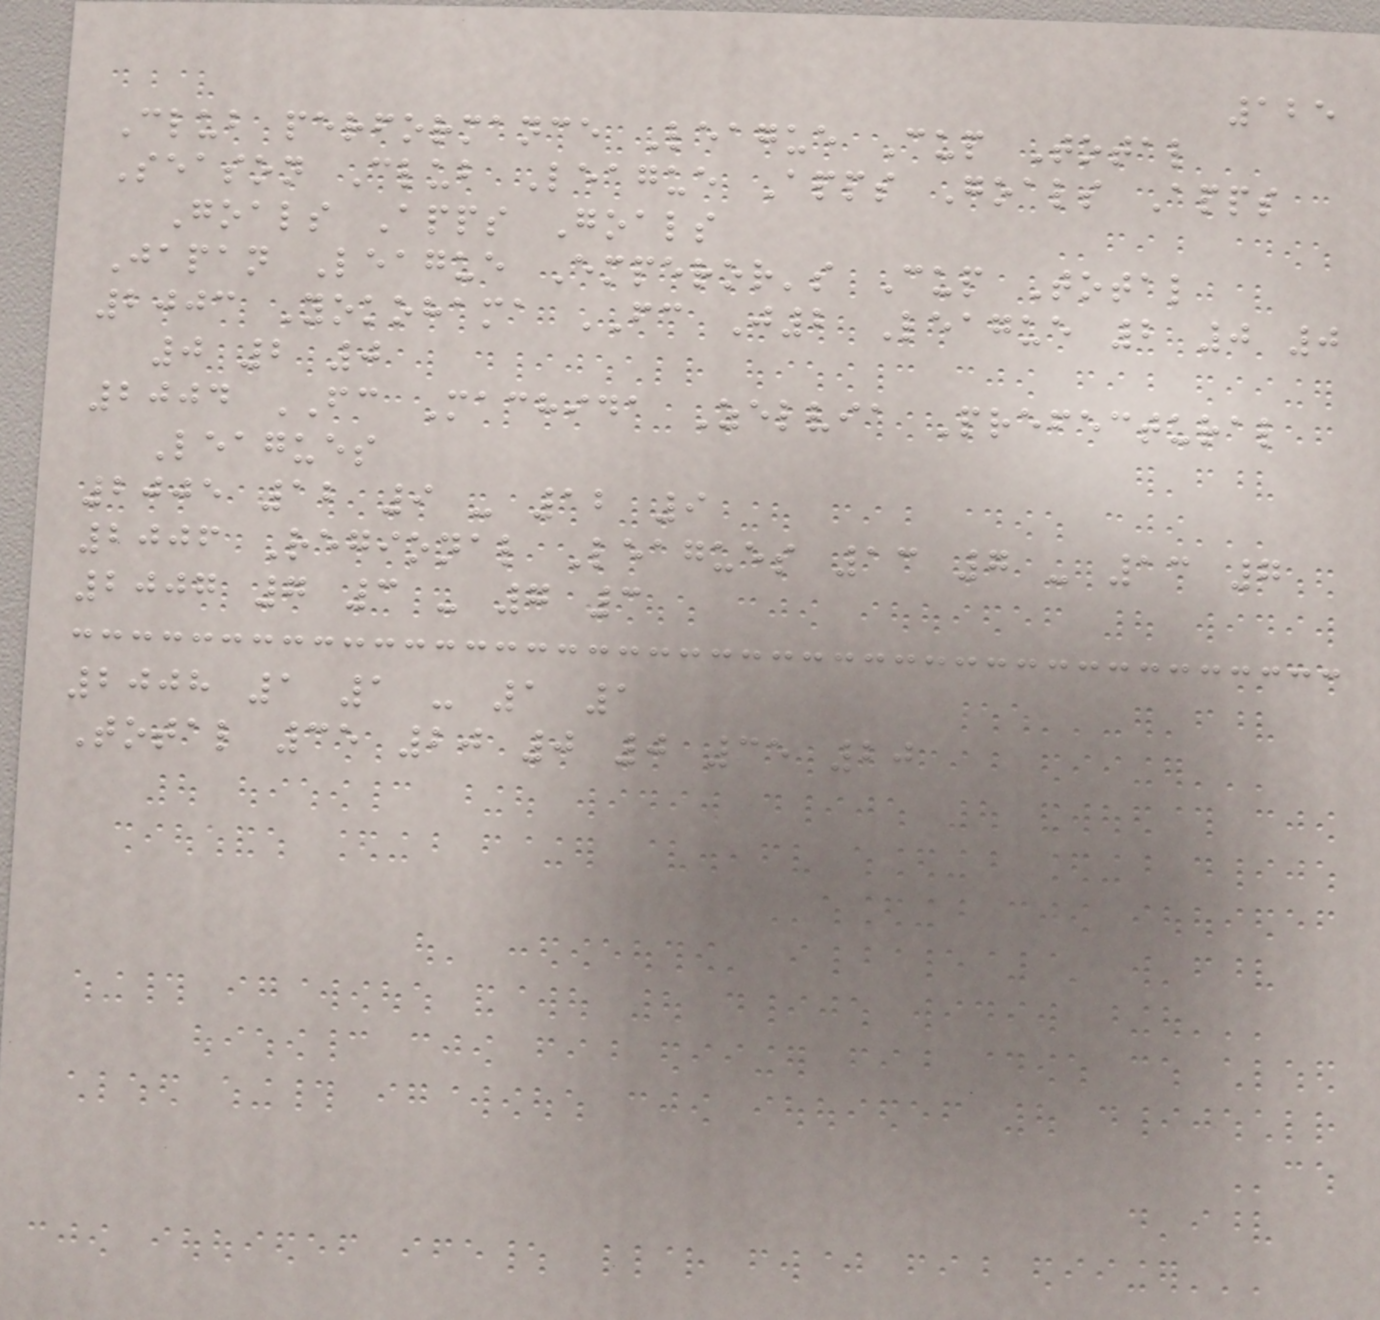125
Club performance League Cup Total
Season Club League Apps Goals Apps
Goals Apps Goals
Japan League Emperor's Cup Total
2003 Yokohama FC J2 League 2 0 0
0 2 0
2004 FC Machida Zelvia Prefectural
Leagues
2005 12 9 - 12 9
2006 Regional Leagues 13 7 - 13 7
2007 7 3 - 7 3
2008 1 1 - 1 1
Total 35 20 0 0 35 20
